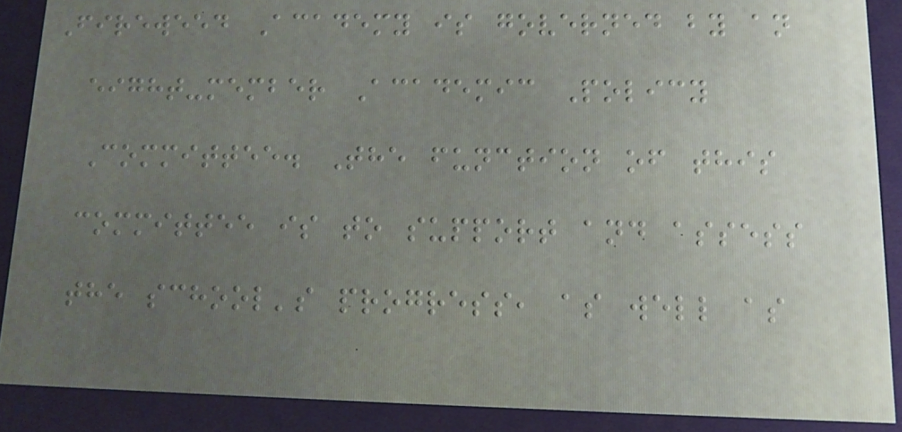Fireweed Academy is governed by an
eight-member Academic Policy
Committee. The function of this
committee is to support and assess
the school's progress, as well as
